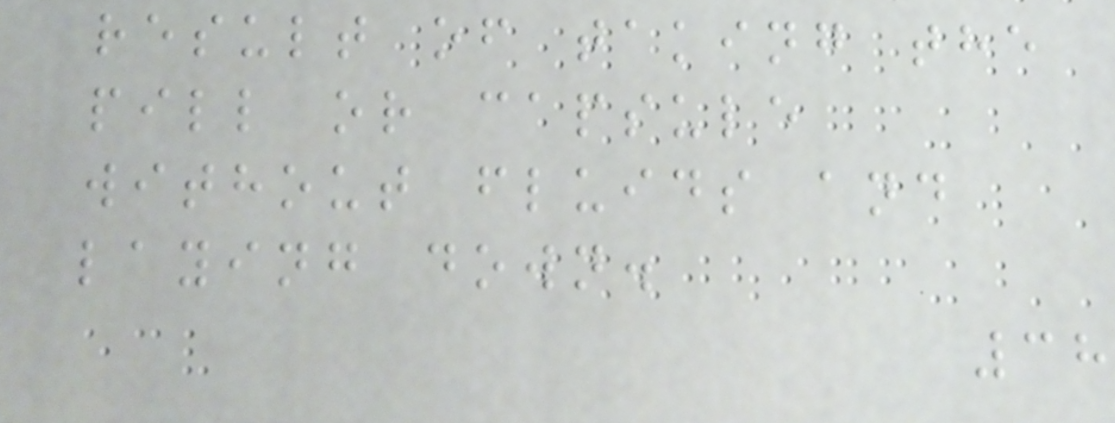result of taking the
pill or capsule
without fluids and
laying down.
38
